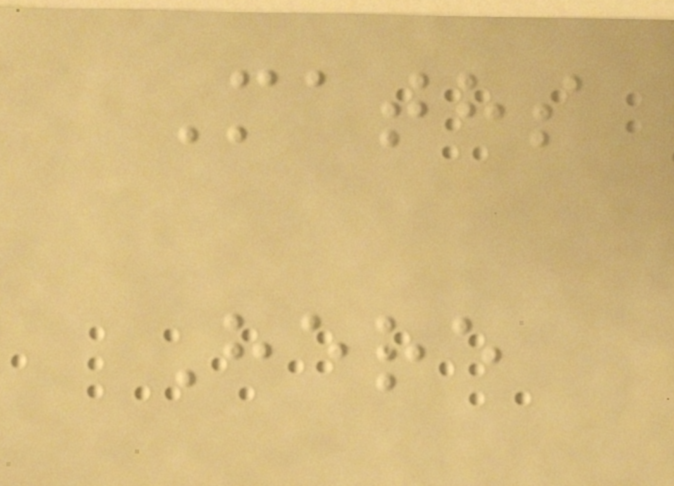Maths
Here
